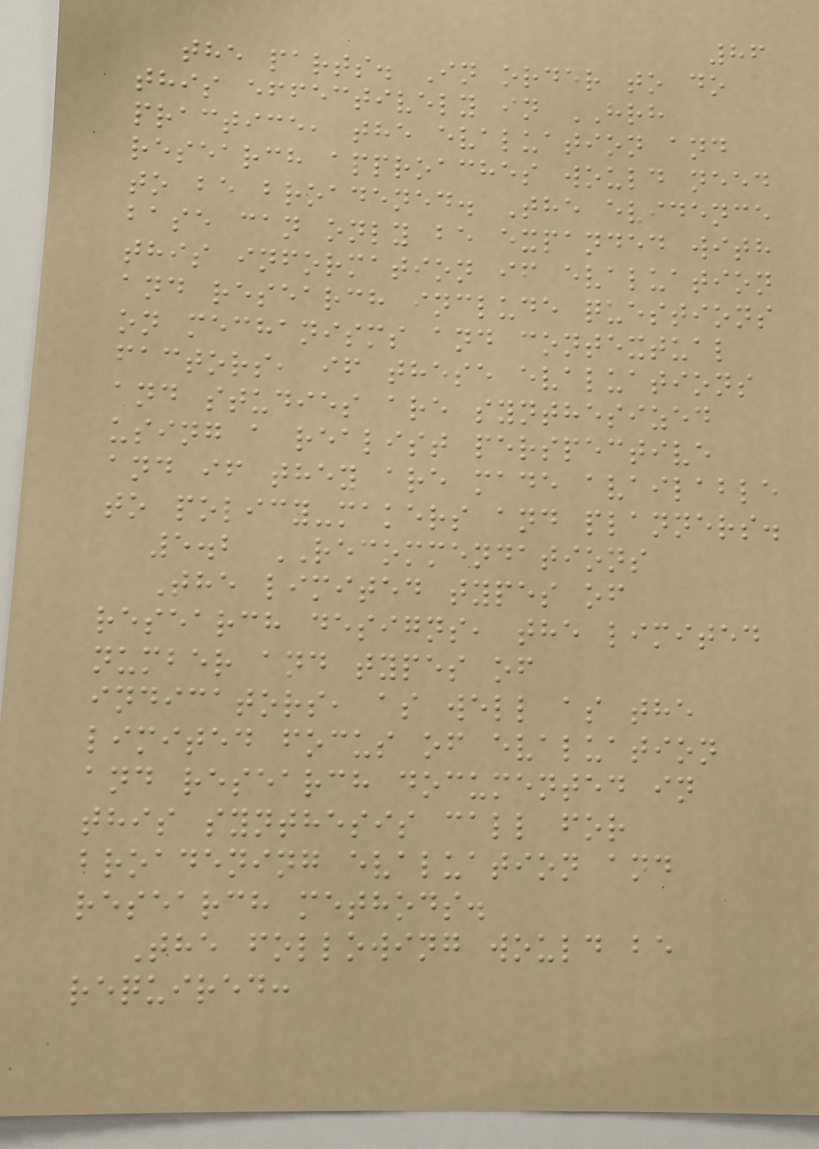86
the parts. In order to do
this effectively in HRH
practice, the evaluation and
research approaches would need
to be broadened. The evidence
base can only be expanded with
this information if evaluation
and research include questions
on mechanisms and contextual
factors, if these evaluations
and studies are synthesized
using a realist perspective
and if they are made available
to policy-makers and planners.
5.2 RECOMMENDATIONS
The limited types of
research designs, the limited
number and types of
indicators, as well as the
limited focus of evaluation
and research documented in
this synthesis call for
broadening evaluation and
research methods.
The following would be
required:
